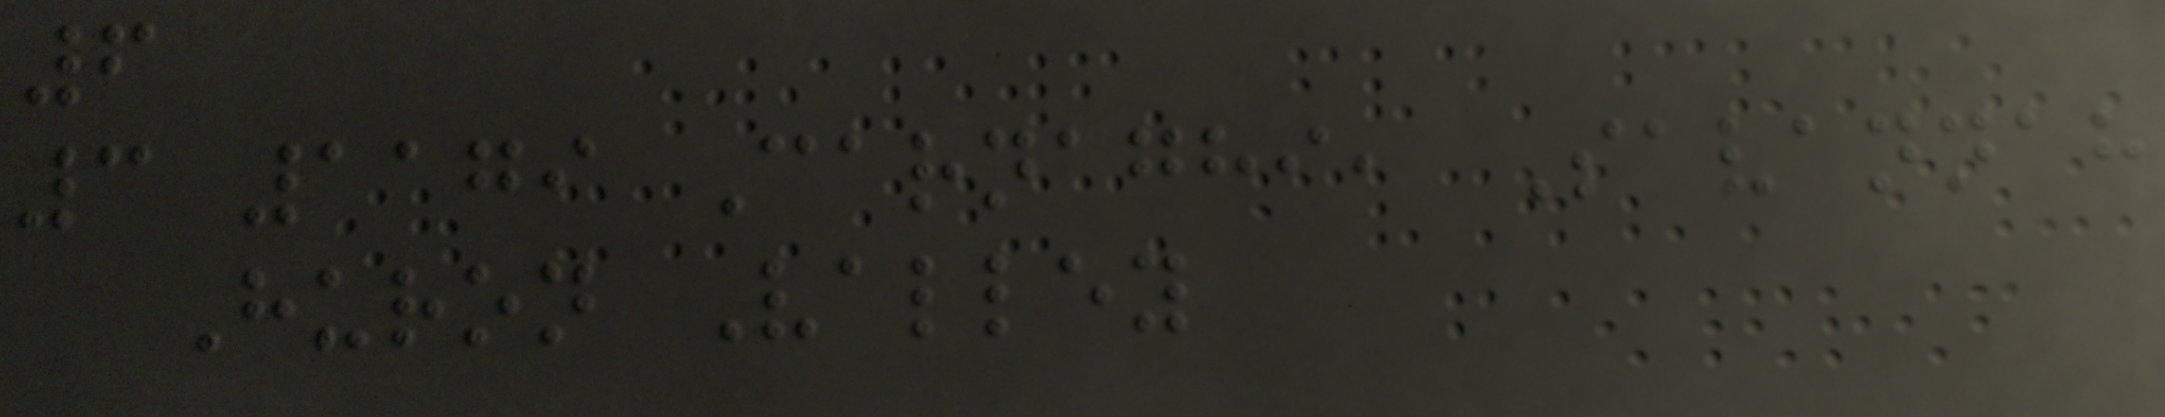6
3 1179 Carnaghi, Savannah
Huron Valley
